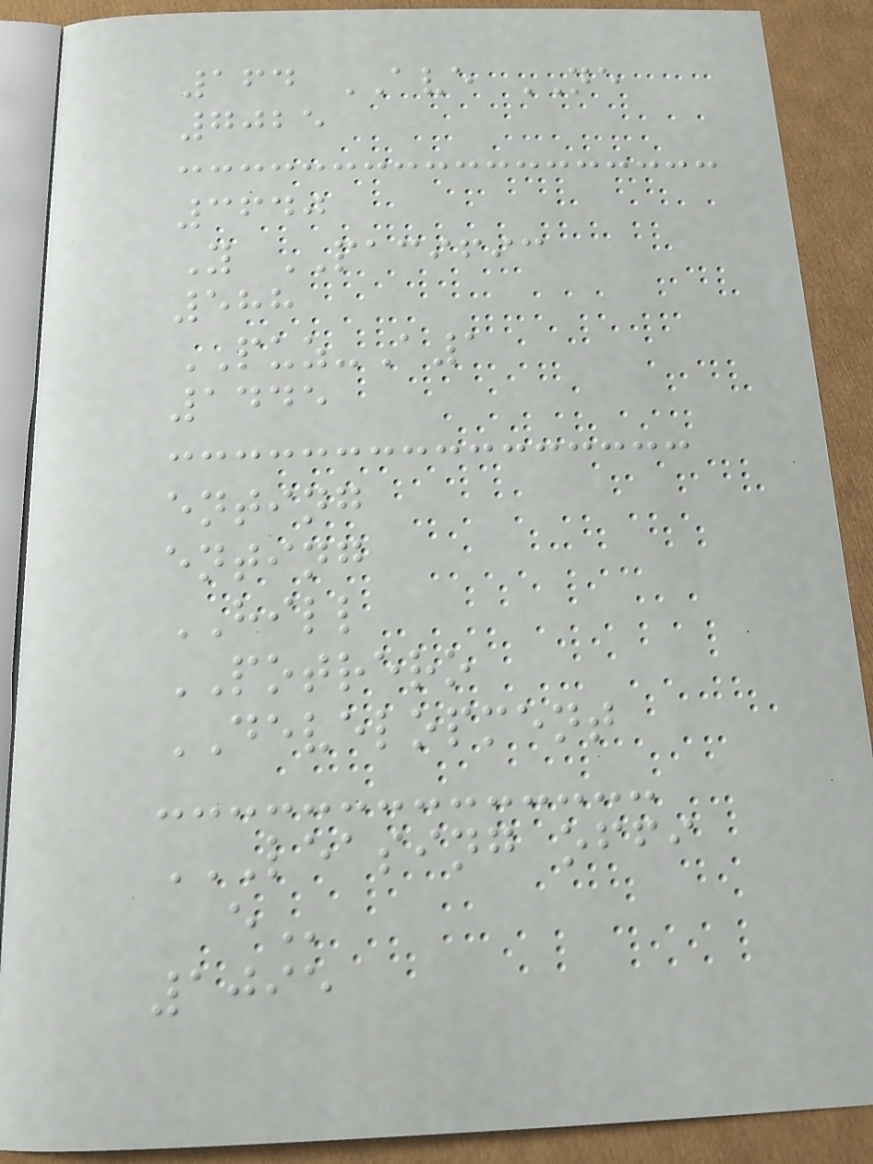164 AVE NE
7025
3640
Y PACIFIC
588
PUZ-A1
1445
enting
enting
HILL
POTRERO
DEVELOPMENT
LEASING OFFI
E
1095
